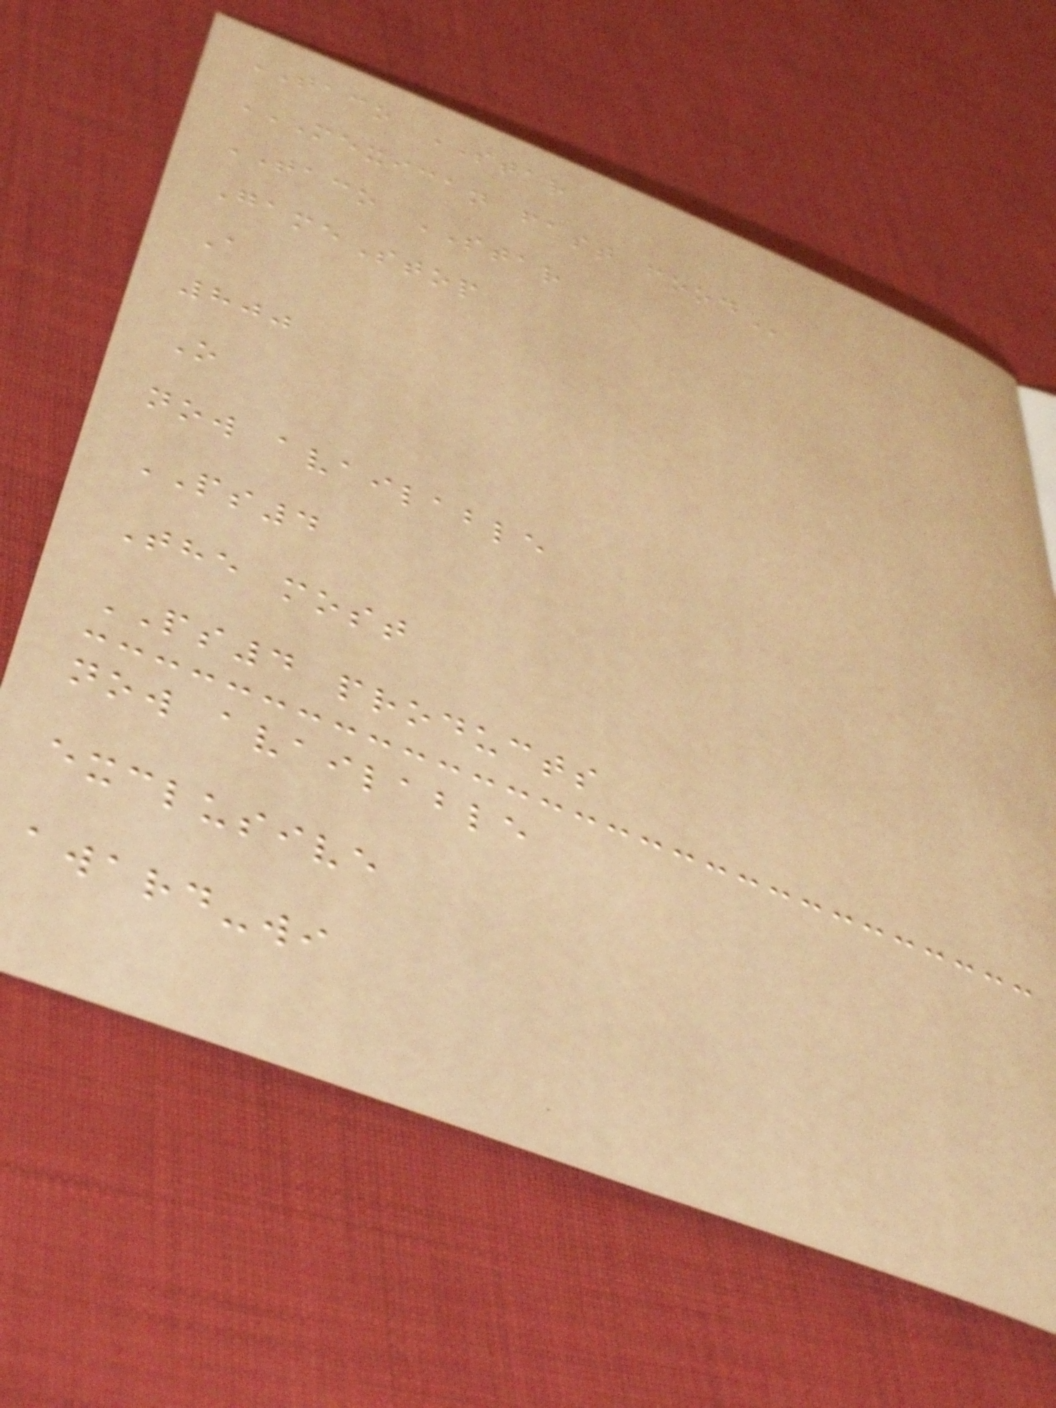TACO STAR
MEXICAN FAST FOOD
TACO STAR
GameStop
A
800
O
now available
PS4
The most
PS4 products
now available
exclusive
award-wi
